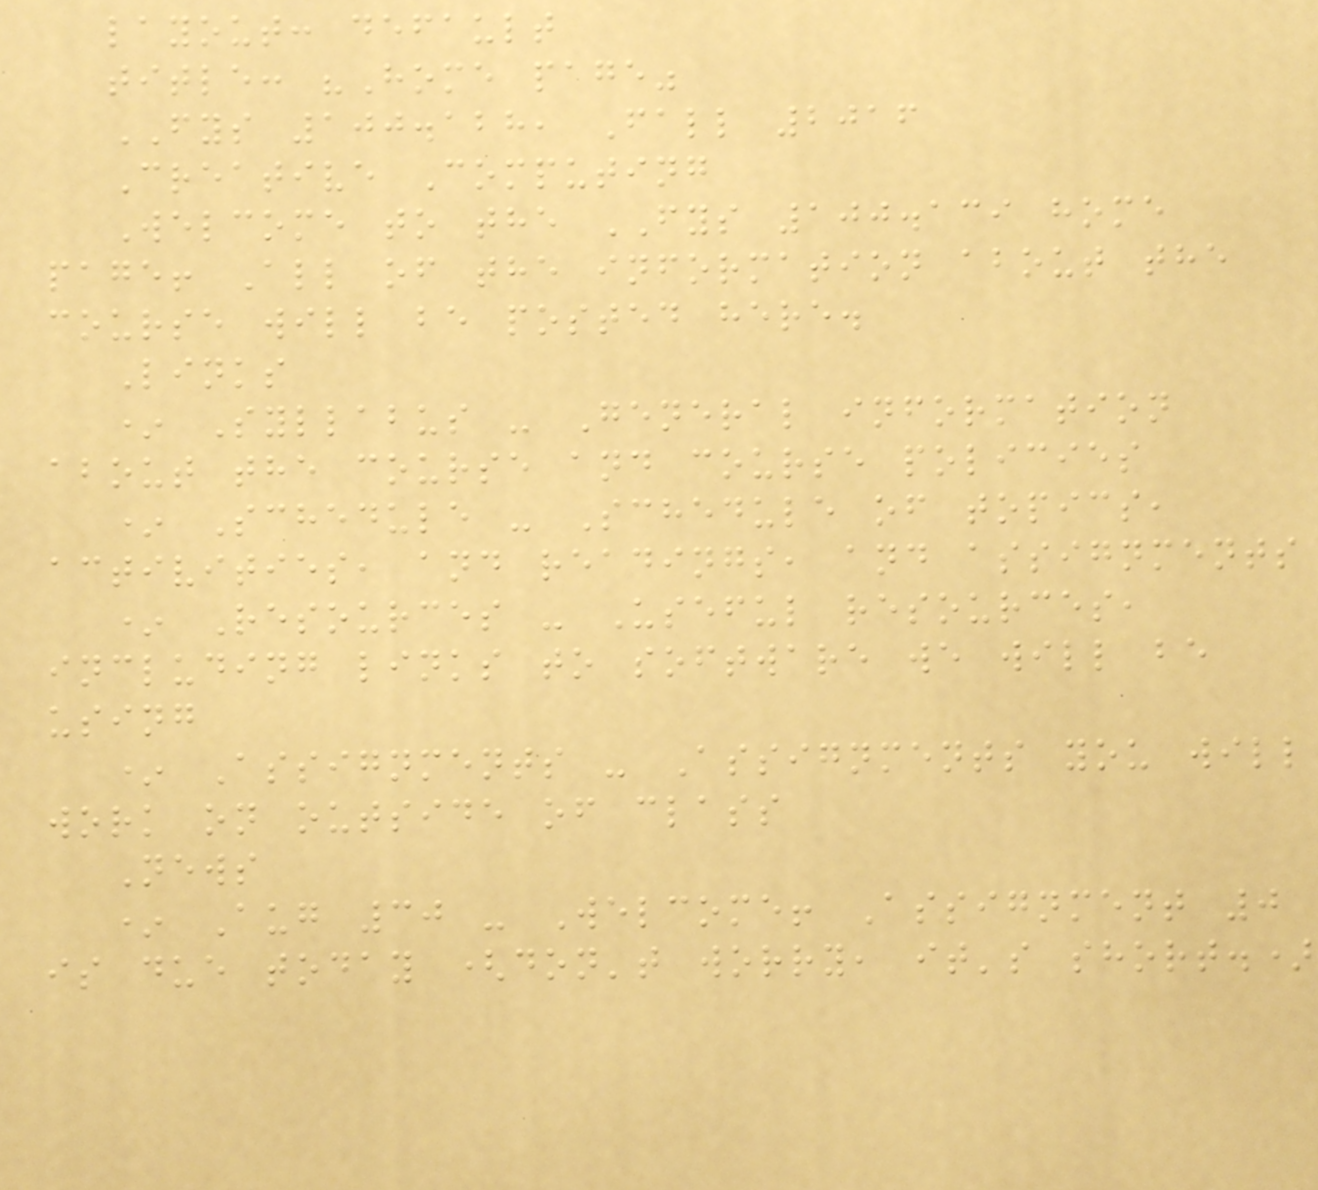layout: default
title: "Home page"
FYS 100.128, Fall 2016
Creative Computing
Welcome to the FYS 100.139 home
page! All of the information about the
course will be posted here.
Links
* Syllabus - General information
about the course and course policies
* Schedule - Schedule of topics,
activities, and readings, and assignments
* Resources - Useful resources,
including links to software we will be
using
* Assignments - Assignments you will
work on outside of class
News
* Aug 30 - Welcome! Assignment 0
is due today (don't worry, it's short.)
